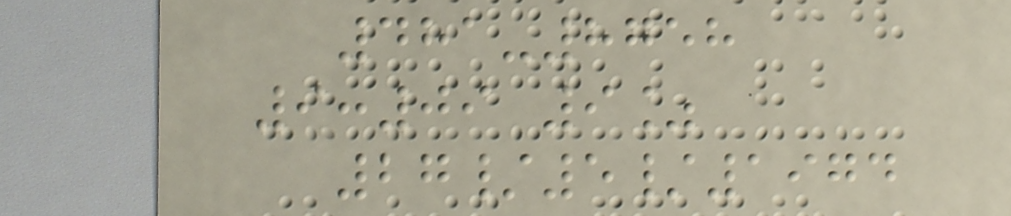481-8758
9:09 9%
27/5/1974
